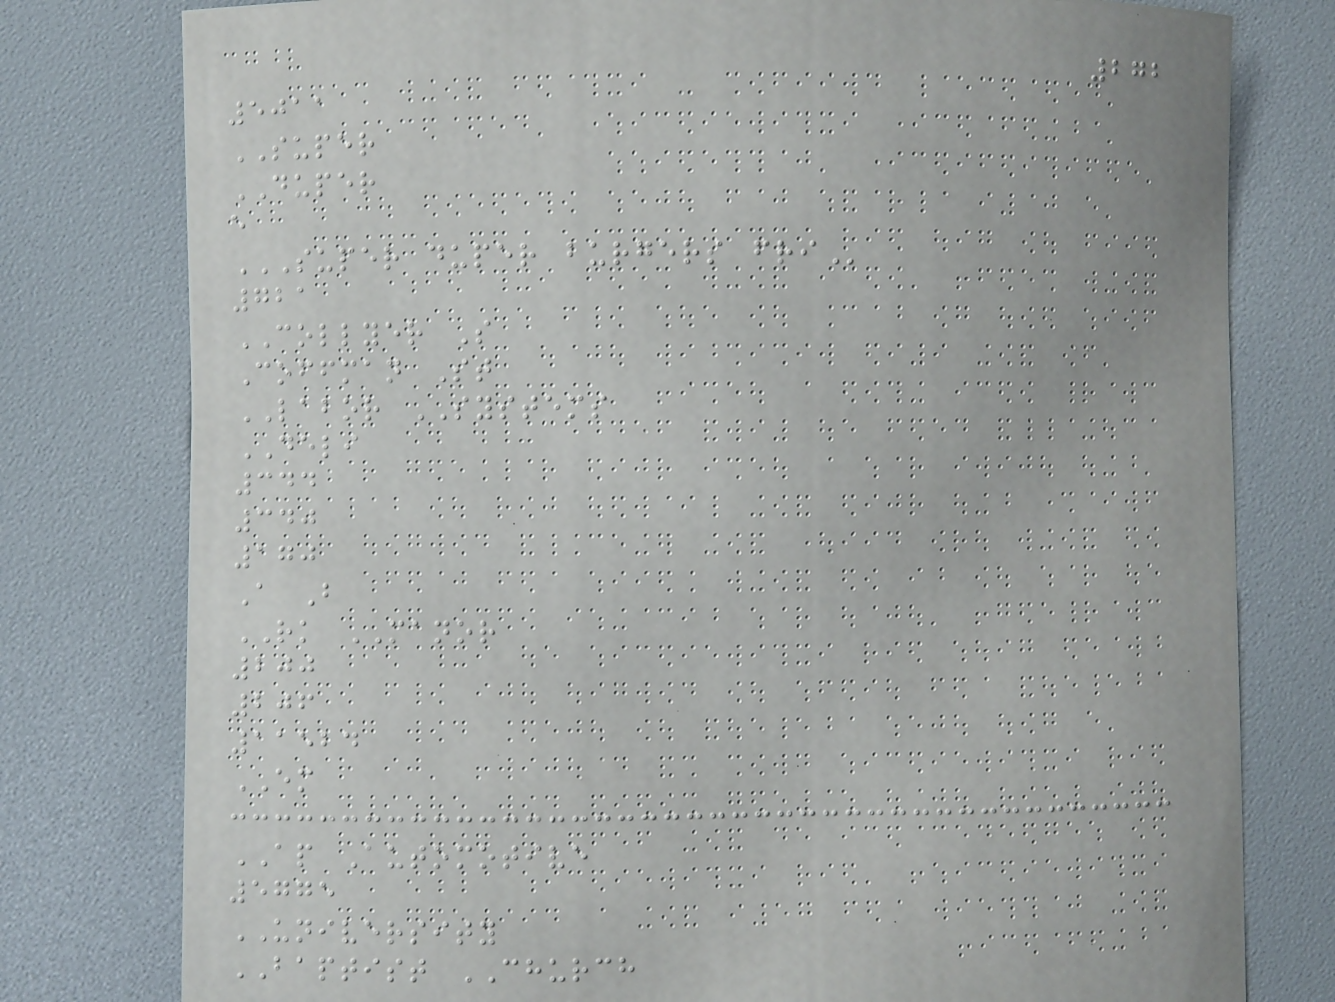272
5011
SUPER
DUPER
e
SUPER DUPER BURGERS FRI
721
COLLYER S
Coffman St
LABOR SYSTEMS
DELI
344
340
170
A B
RK MANOR
200
206
11524
EM
AP Automotive
5775
UNIVERSITY
BAPTIST CHURCH
